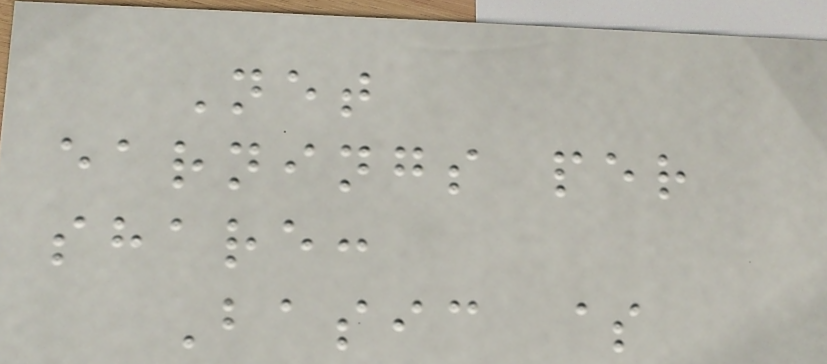Net
earnings per
share:
Basic $
